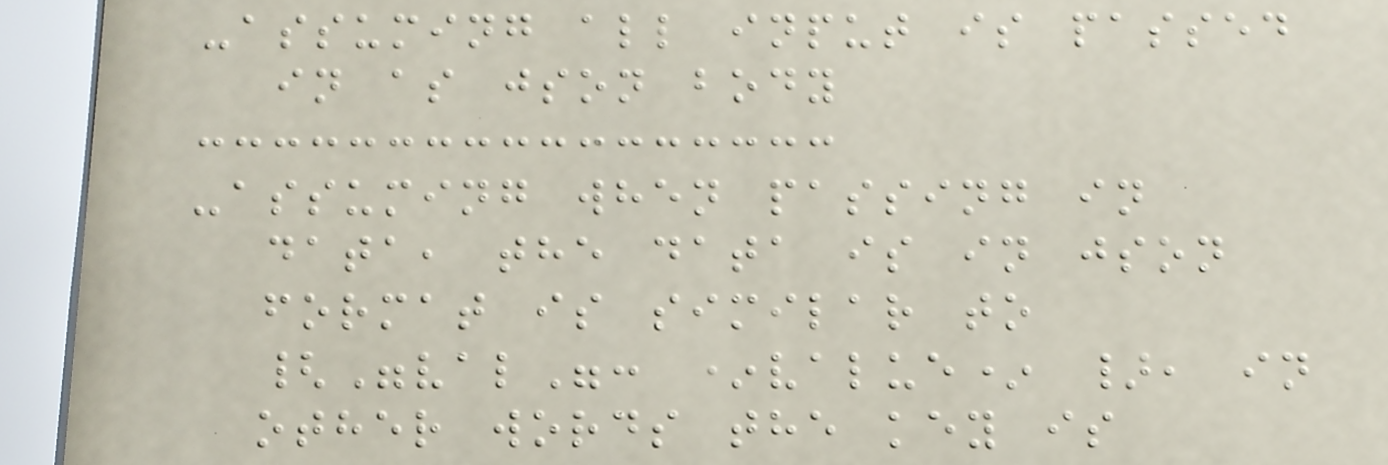-assuming all input is passed
in as json body
-assuming when passing in
data, the data is in json
format is similar to
{"val": *value* }, in
other words the key is
